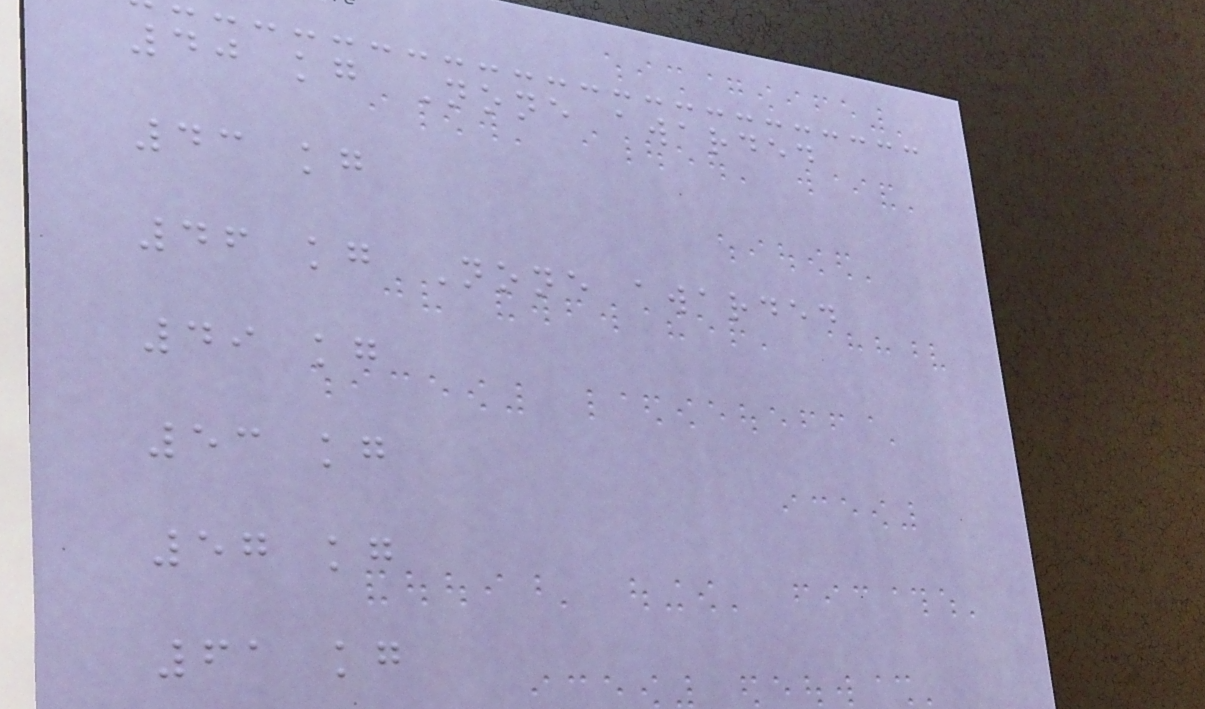40 kg None awarded
43 kg
46 kg None awarded
49 kg
53 kg
57 kg
61 kg
